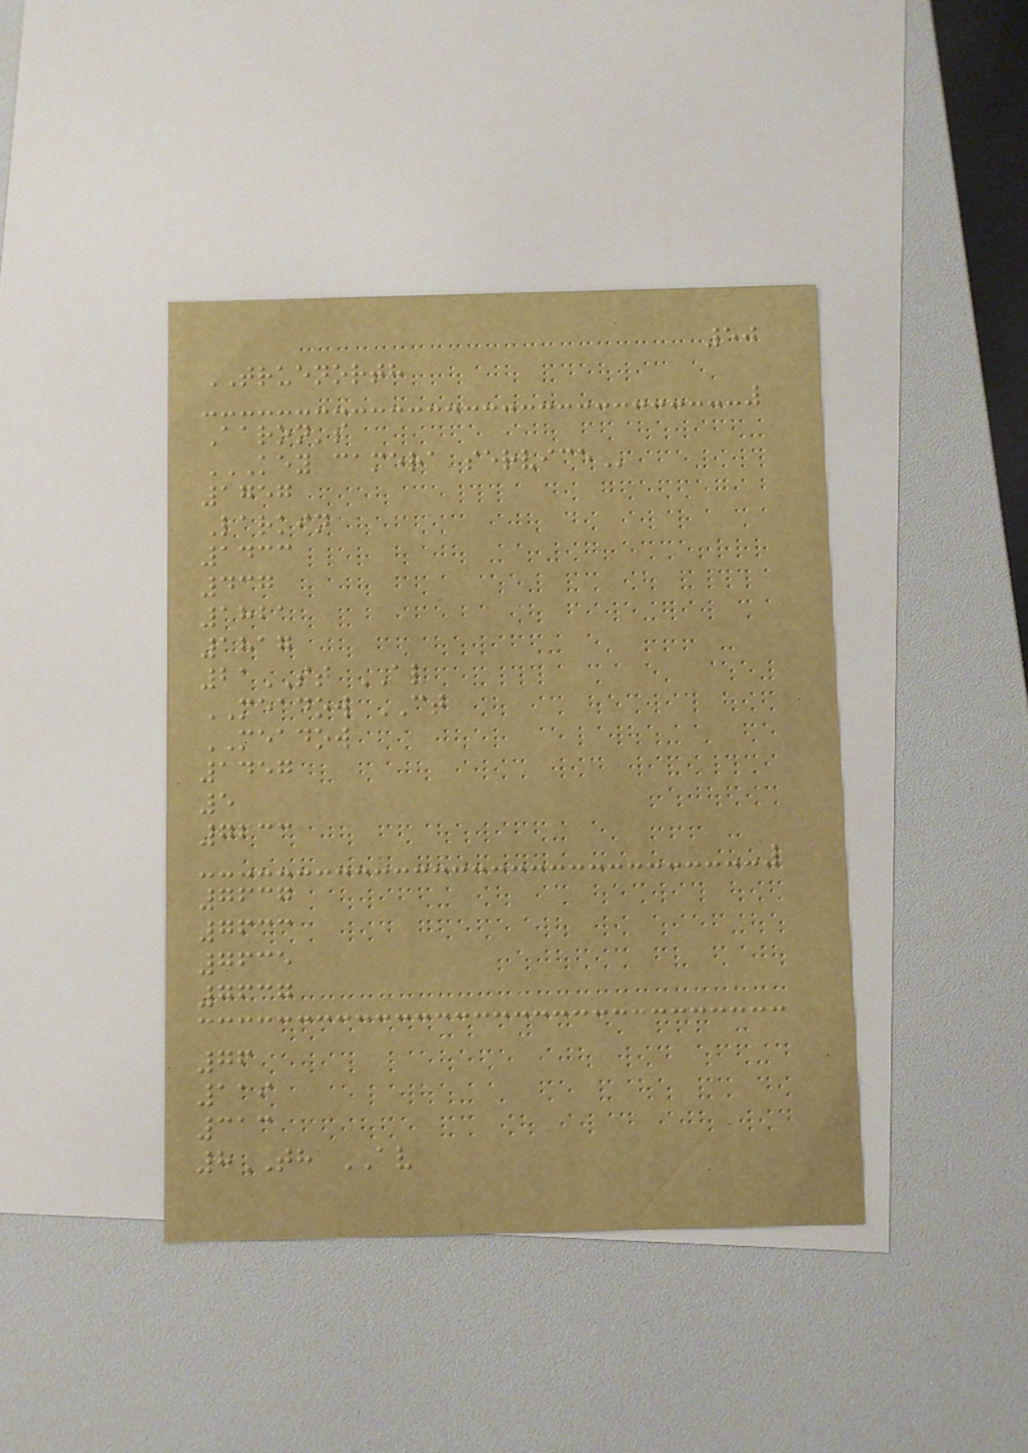50
TRUENORTH
Aaron's
KEY CAMERA SERVICE
1757
Larkin
1433
437
1821
1817
21ST AV
MEADOW CT
MEADOW
1457
5
7633
7637
7633
7635
7637
76
119
313
8TH AV
